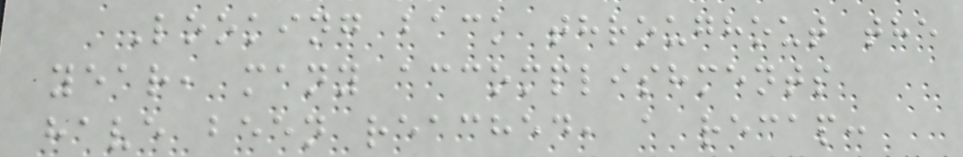Looking back throughout the
year, many accomplishments
have been reached, a recap:
